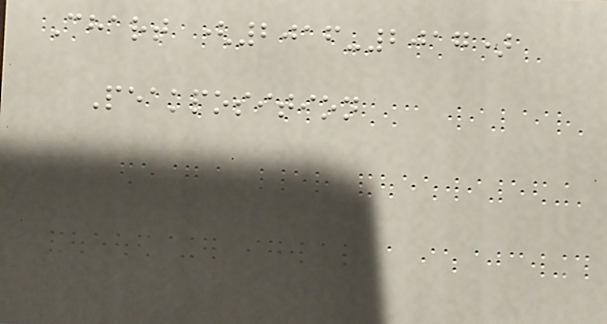Chart (2016-2017)
Peakposition
